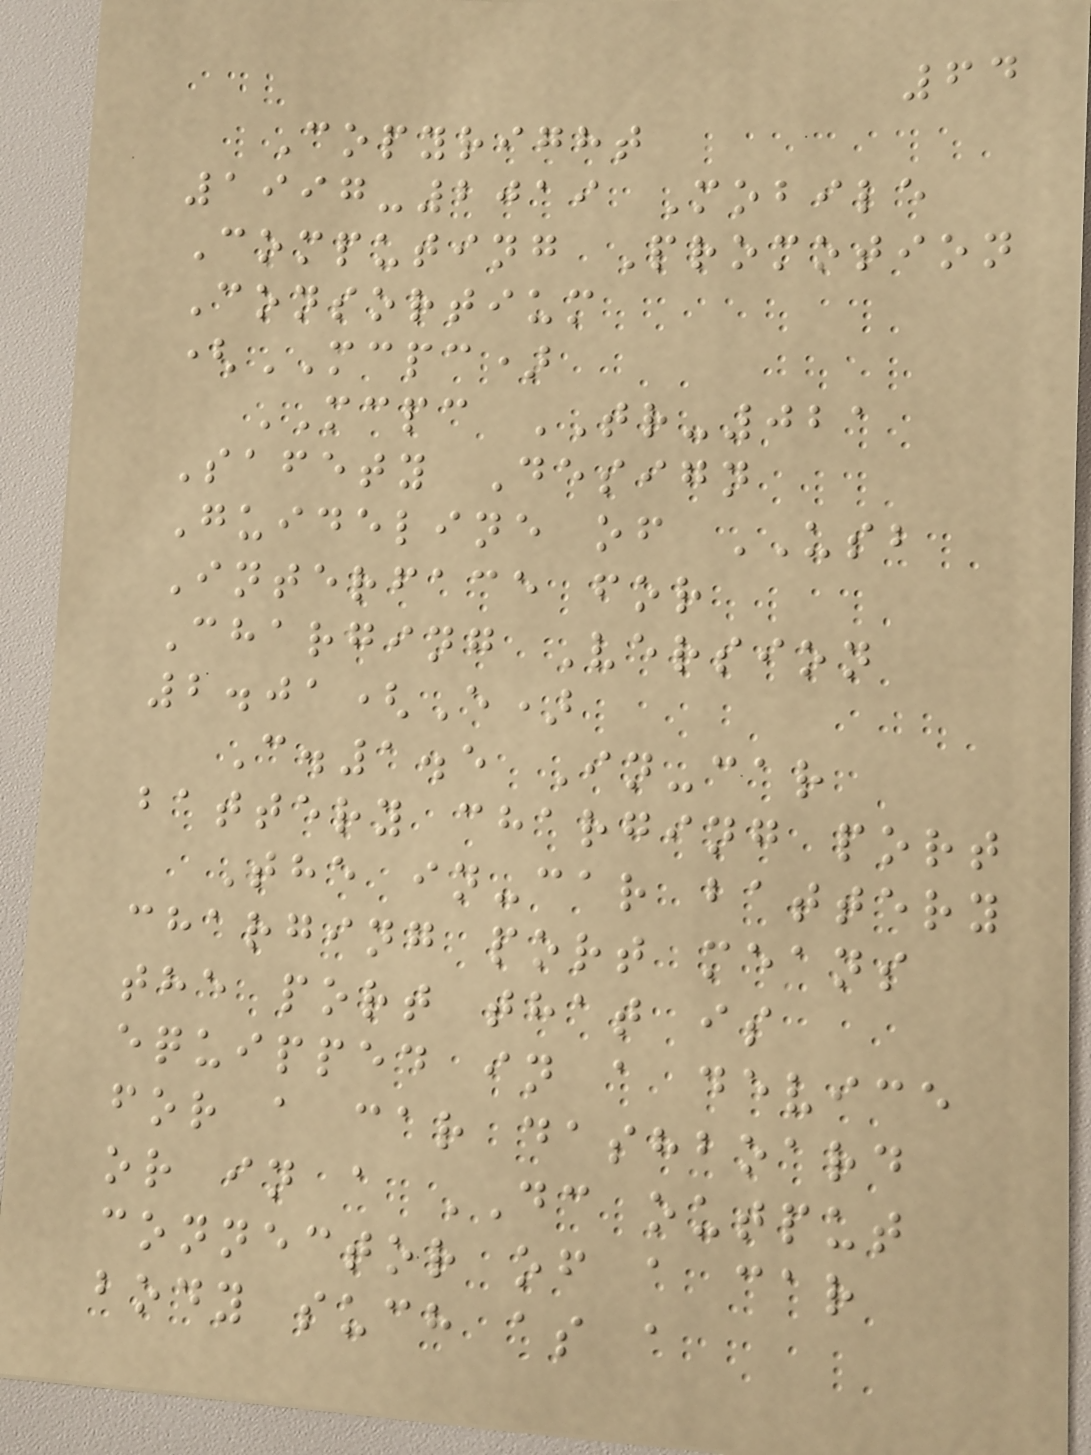64
Copyright
1997-2019 Mobile
Computing Promotion
Consortium
(MCPC)
MCPC TR-021
Safety Design
Guideline of USB
Interface for
Charging Version
2.01(E)
C.1.5 In-car
battery charging port
The in-car battery
charging port means
the port that is
equipped in a device
for a car dashboard
or in a DC output
connector of a car
body such as a
